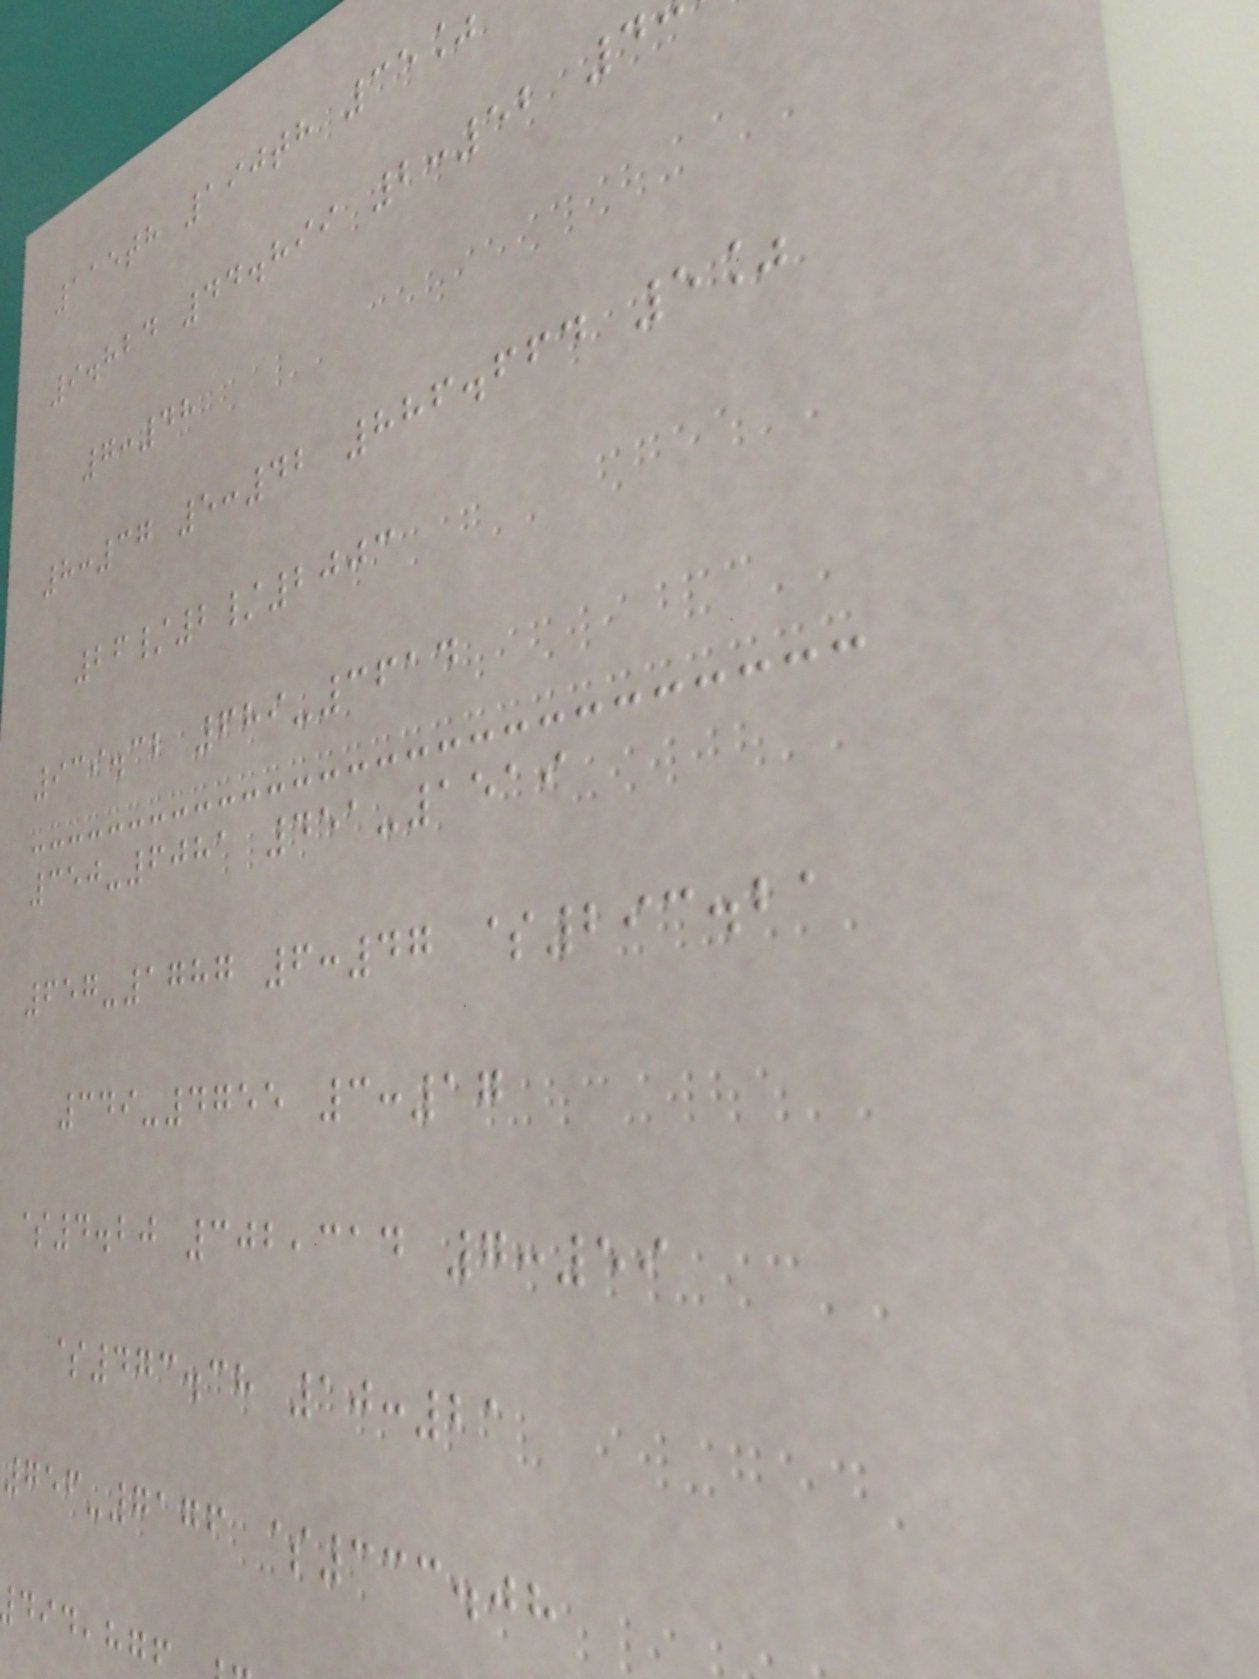115th 190th 35%
9.824 44.899 2:52 4
7:48
8:37 5:42 886.664 5%
26/2/2003
939.32 689-3614
350-6081 451-1519
657-1787 6:47 $293.21
349-4755 3:17
$4.20 302,314 7:59
$473.38 10:21
756-7176 $333.08
